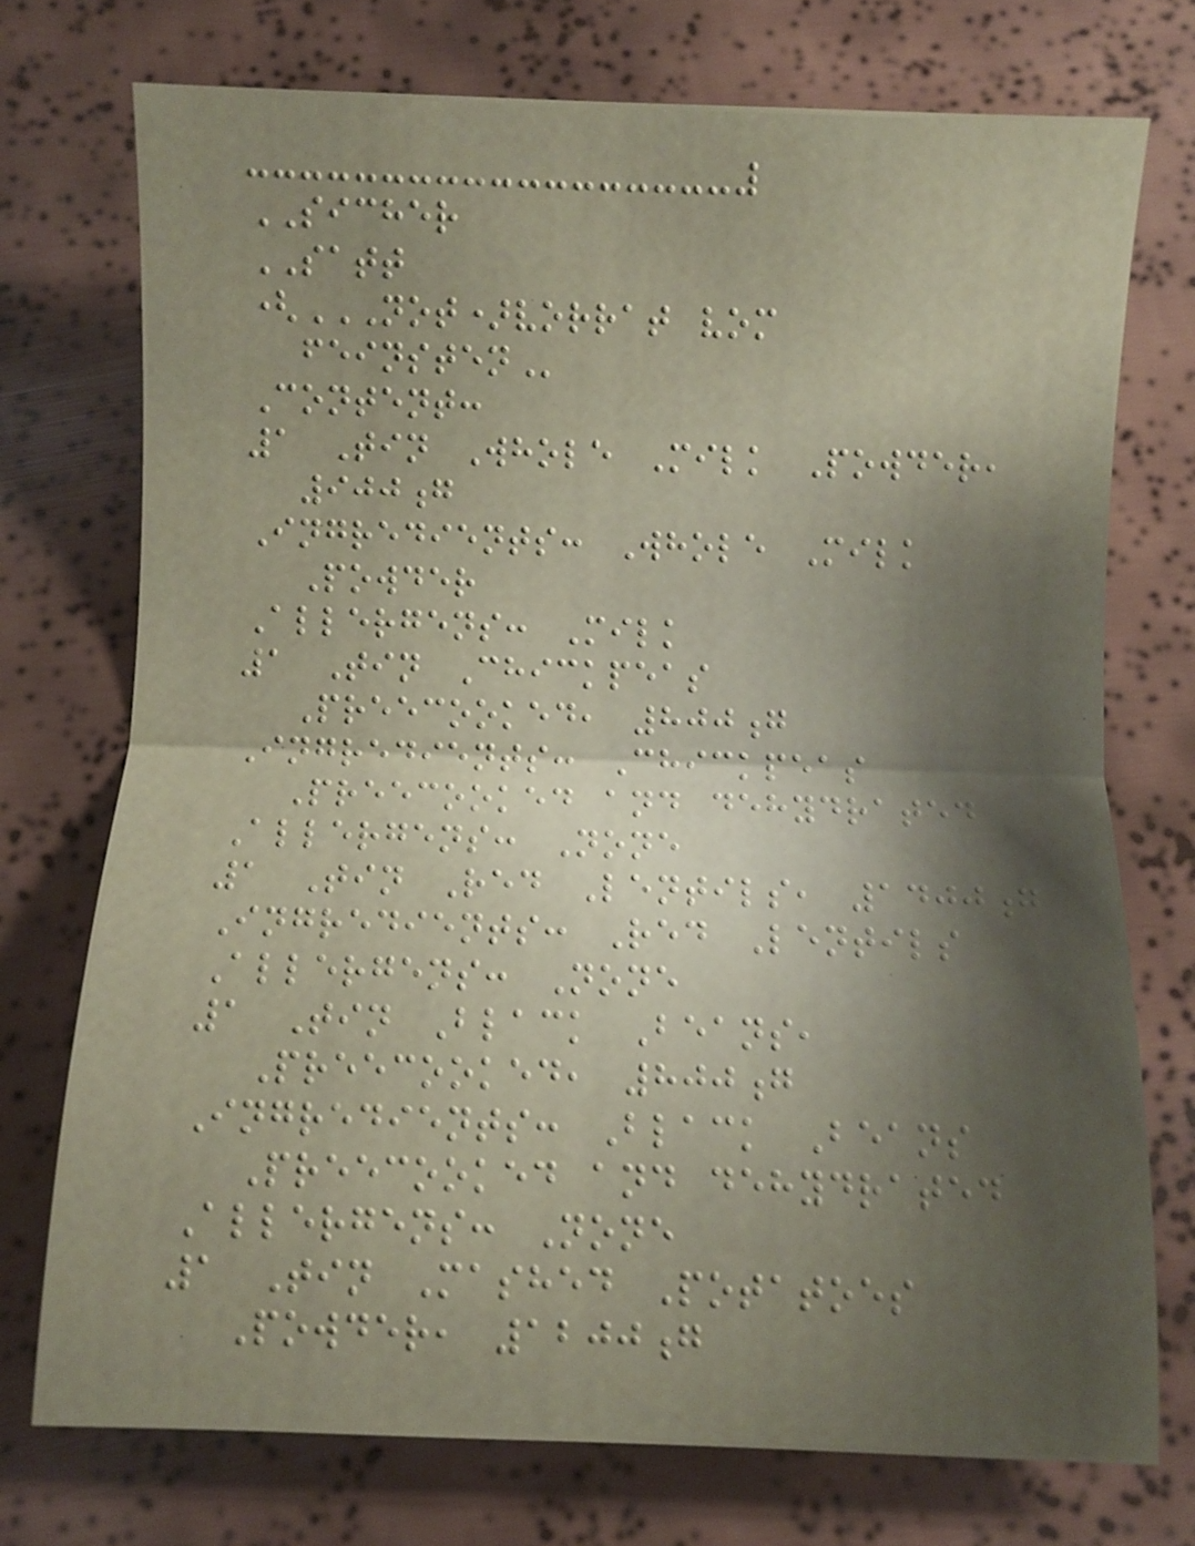SICHER
SATT
(NOT)VORRAT VOM
FEINSTEN
Content:
1 Tin Whole Milk Powder,
900g
Ingredients: Whole Milk
Powder
Allergens: Milk
1 Tin Chickpeas
Preecooked, 800g
Ingredients: Chickpeas
Preecooked and dehydrated
Allergens: None
1 Tin Red Lentils, 1400g
Ingredients: Red Lentils
Allergens: None
1 Tin Black Beans,
Preecooked, 800g
Ingredients: Black Beans
Preecooked and dehydrated
Allergens: None
1 Tin Mashed Potatoes
Powder, 1200g
